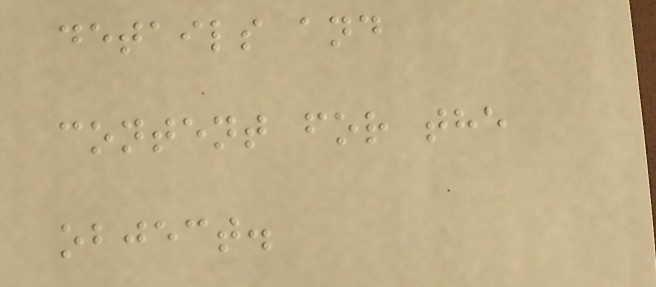details and
content for the
object.
